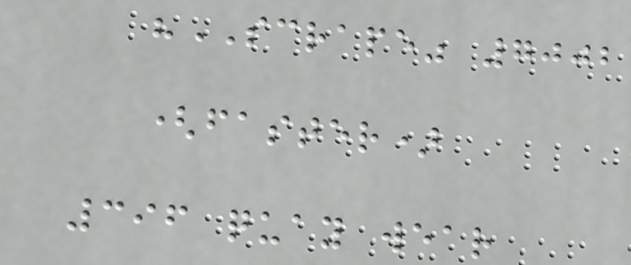"SCRAPE" 7002
(faster)
396 quay wear
